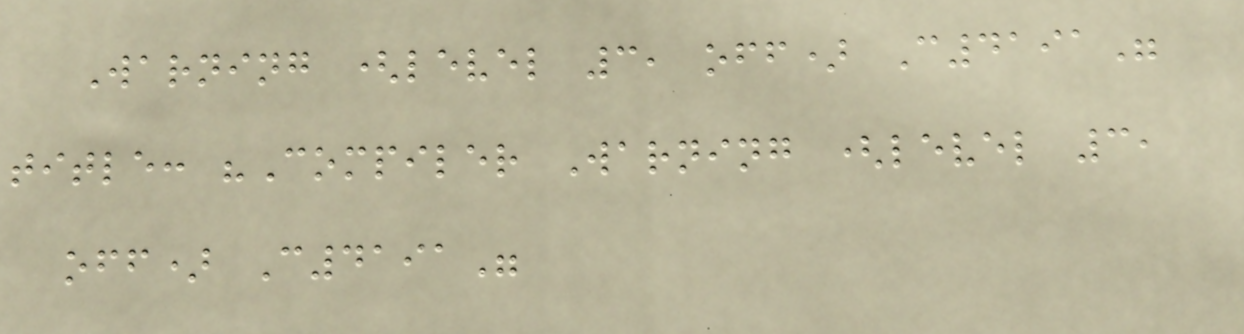Warning (level 3, off) C4191"
title: "Compiler Warning (level 3,
off) C4191"
